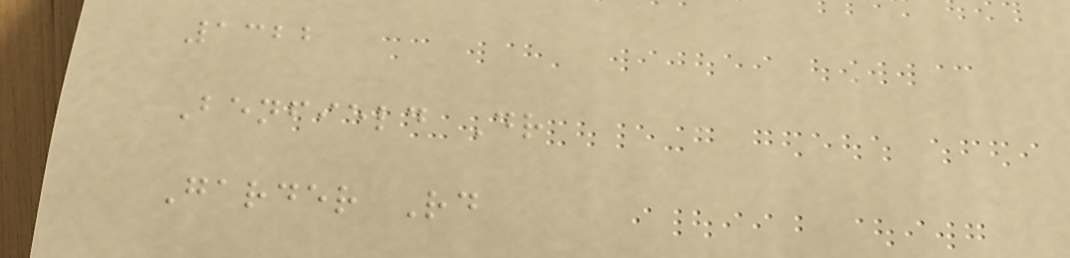1322
Benfield Dr
Garder Rd
